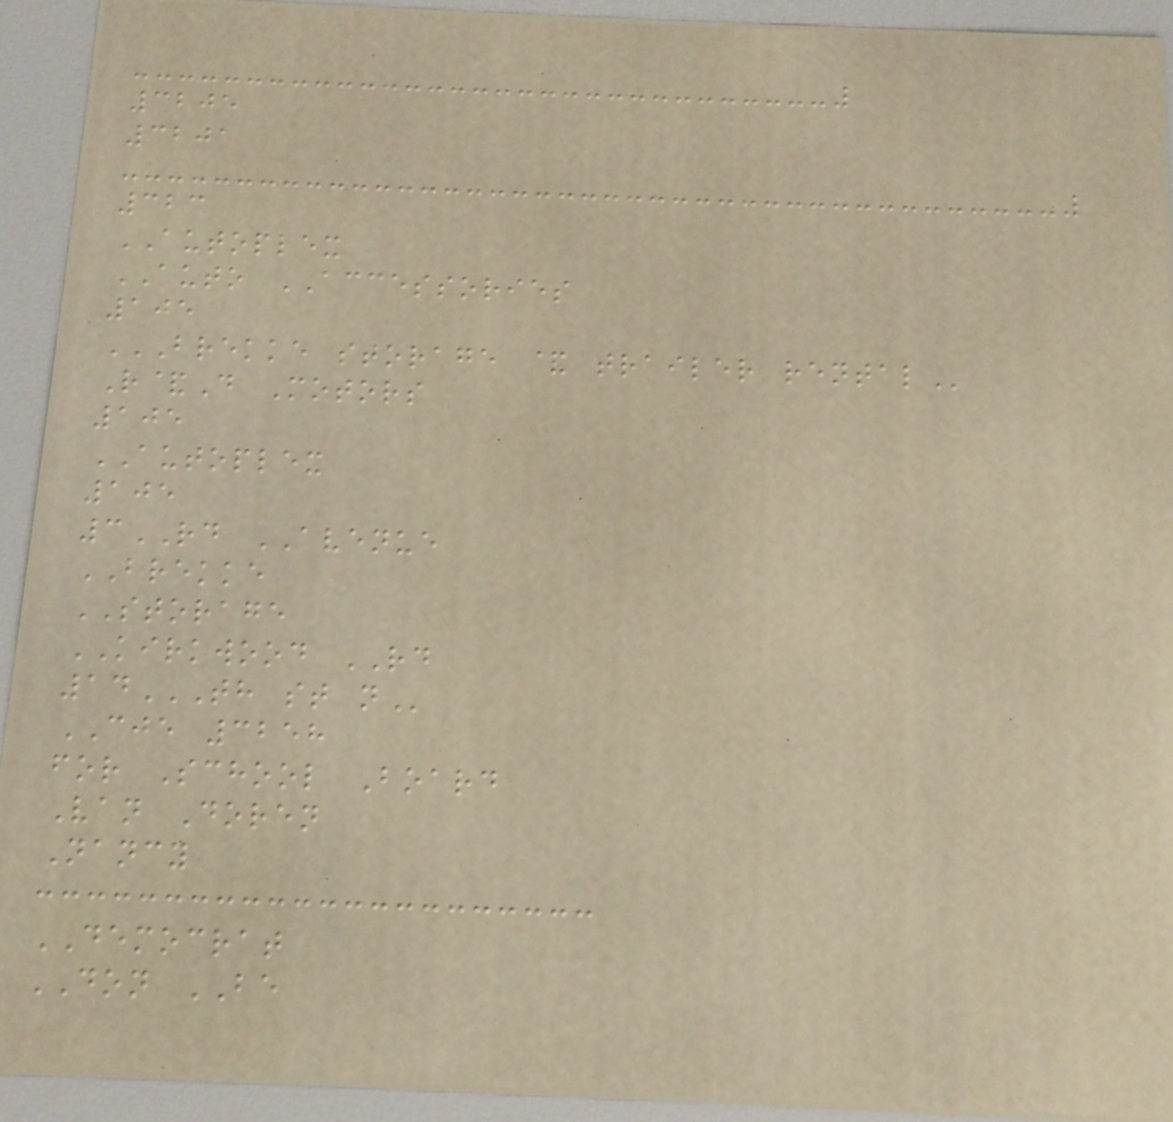3205
3201
323
AUTOPLEX
AUTO ACCESSORIES
105
BREKKE STORAGE & TRAILER RENTAL
R&D Motors
105
AUTOPLEX
105
3RD AVENUE
BREKKE
STORAGE
KIRKWOOD RD
14TH ST N
CJE 3258
for School Board
Van Doren
Nancy
DEMOCRAT
DON BE
